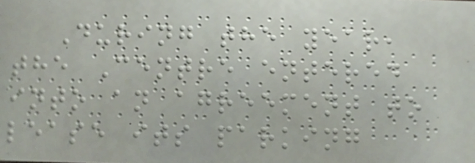During the year,
the Centre entered
into an agreement to
lease its parking
